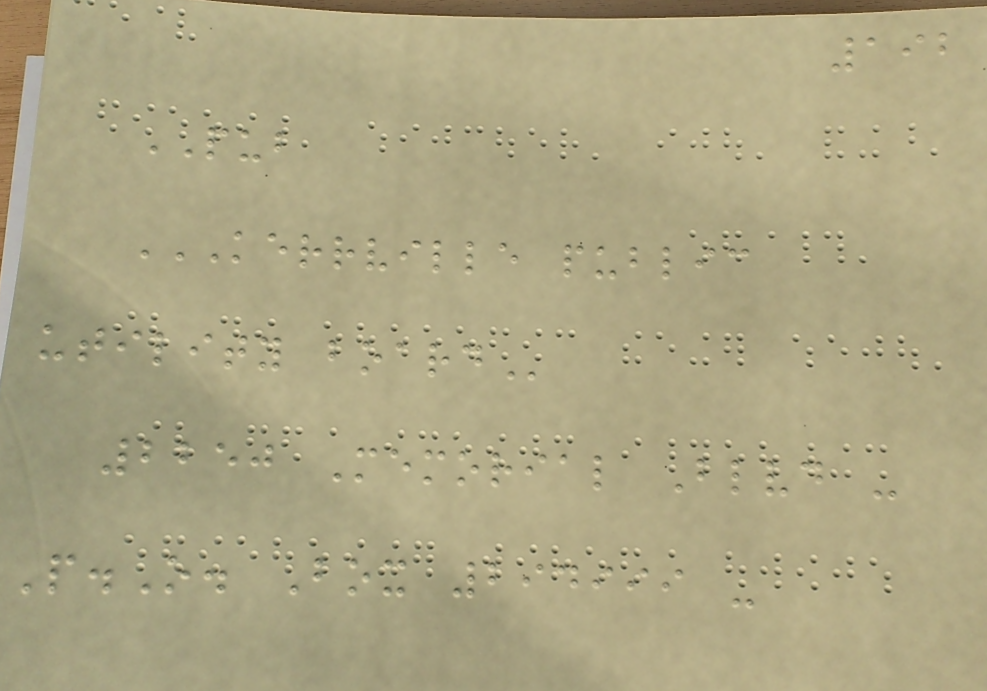192
PUB
KERRVILLE PUBLIC
UTILITY BOARD
2250 Memorial Blvd -
P.O. Box 294999 -
